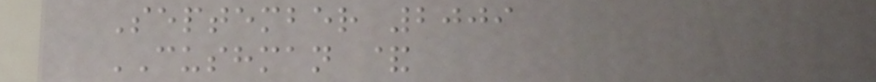September 2009
CUSHMAN &
